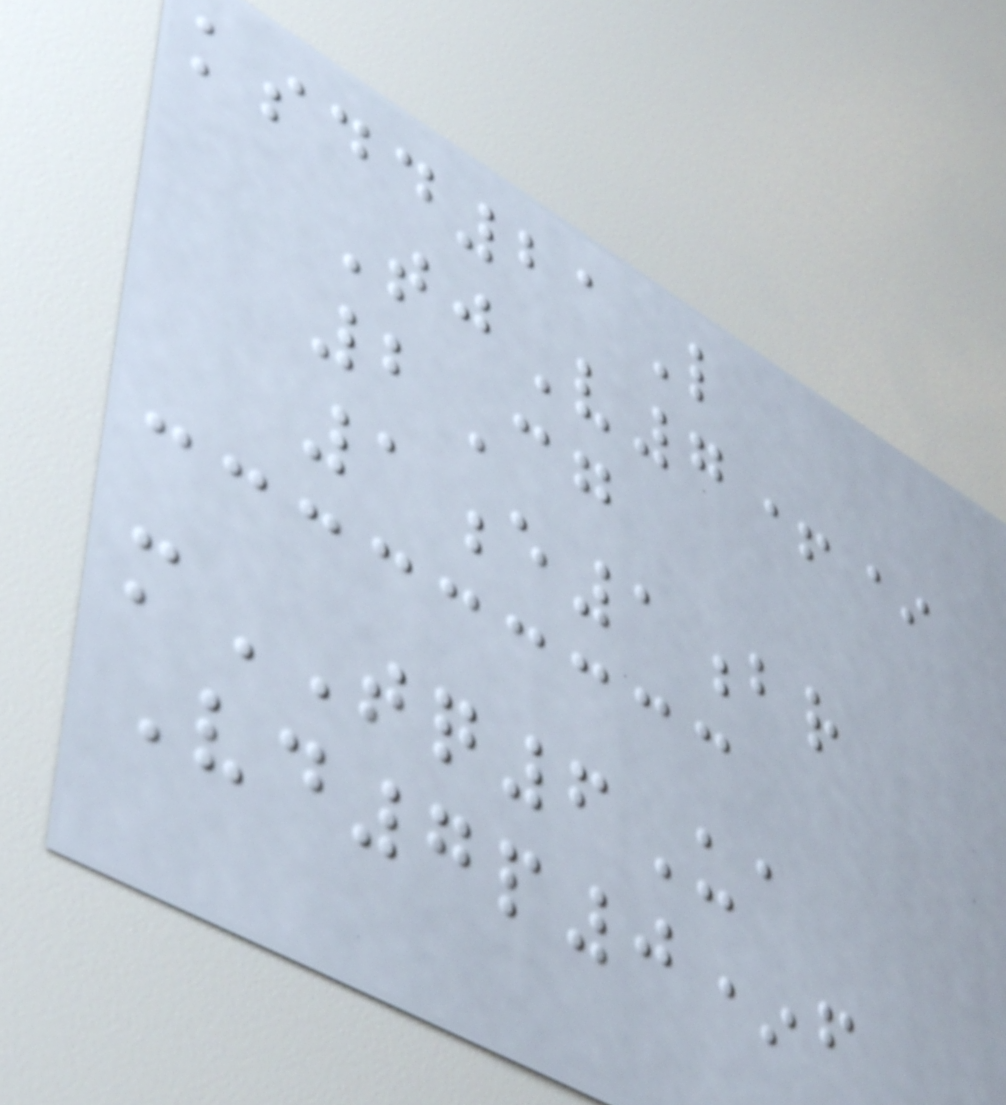ksdd21L
TjV7+*
2Cg
1e1br
mTQ6Ua
Vd7p0*f
